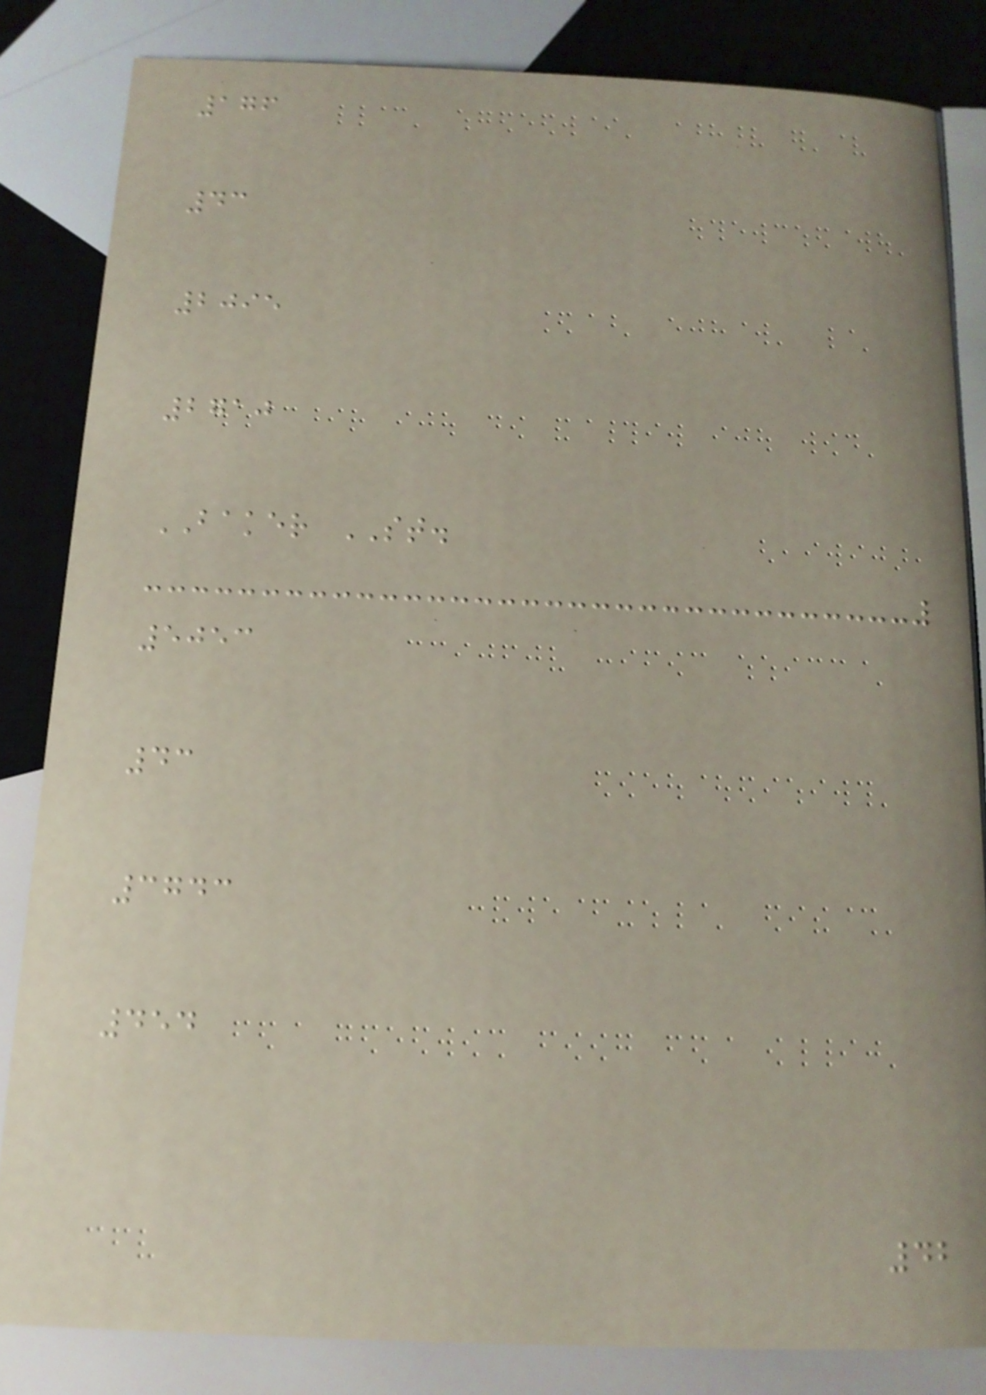176
43
2095
2710
BAKER ST.
5053
43
3743
454
42
